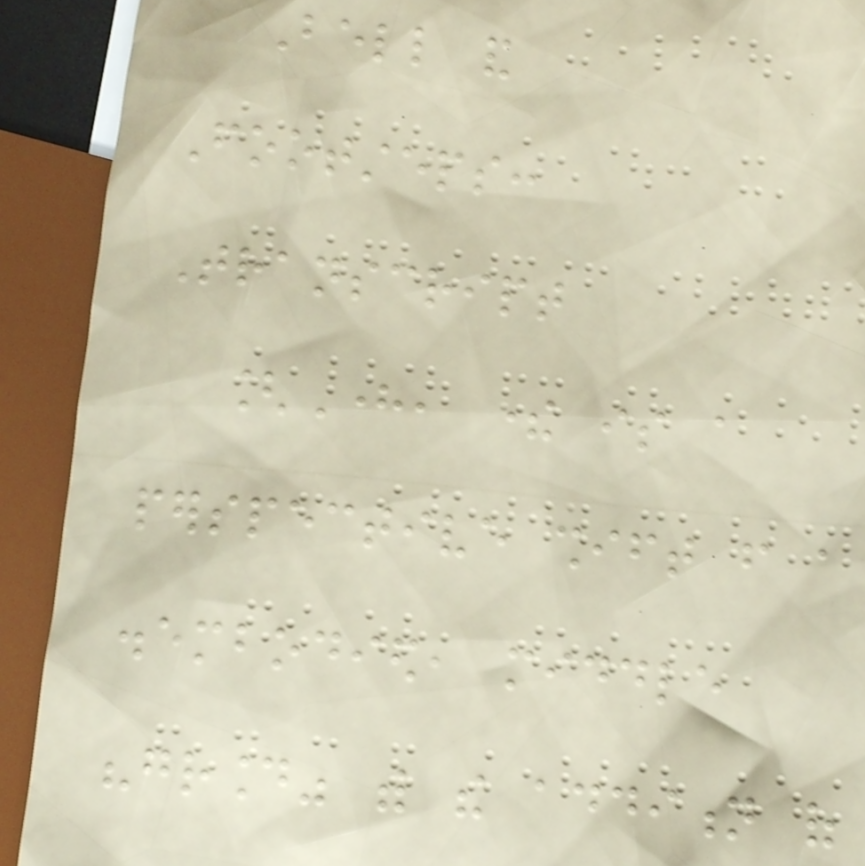Bell and
Footsteps:
Transcript
[Here, there is a
perspective shift from a
disembodied, middle
"ground" with the addition of
